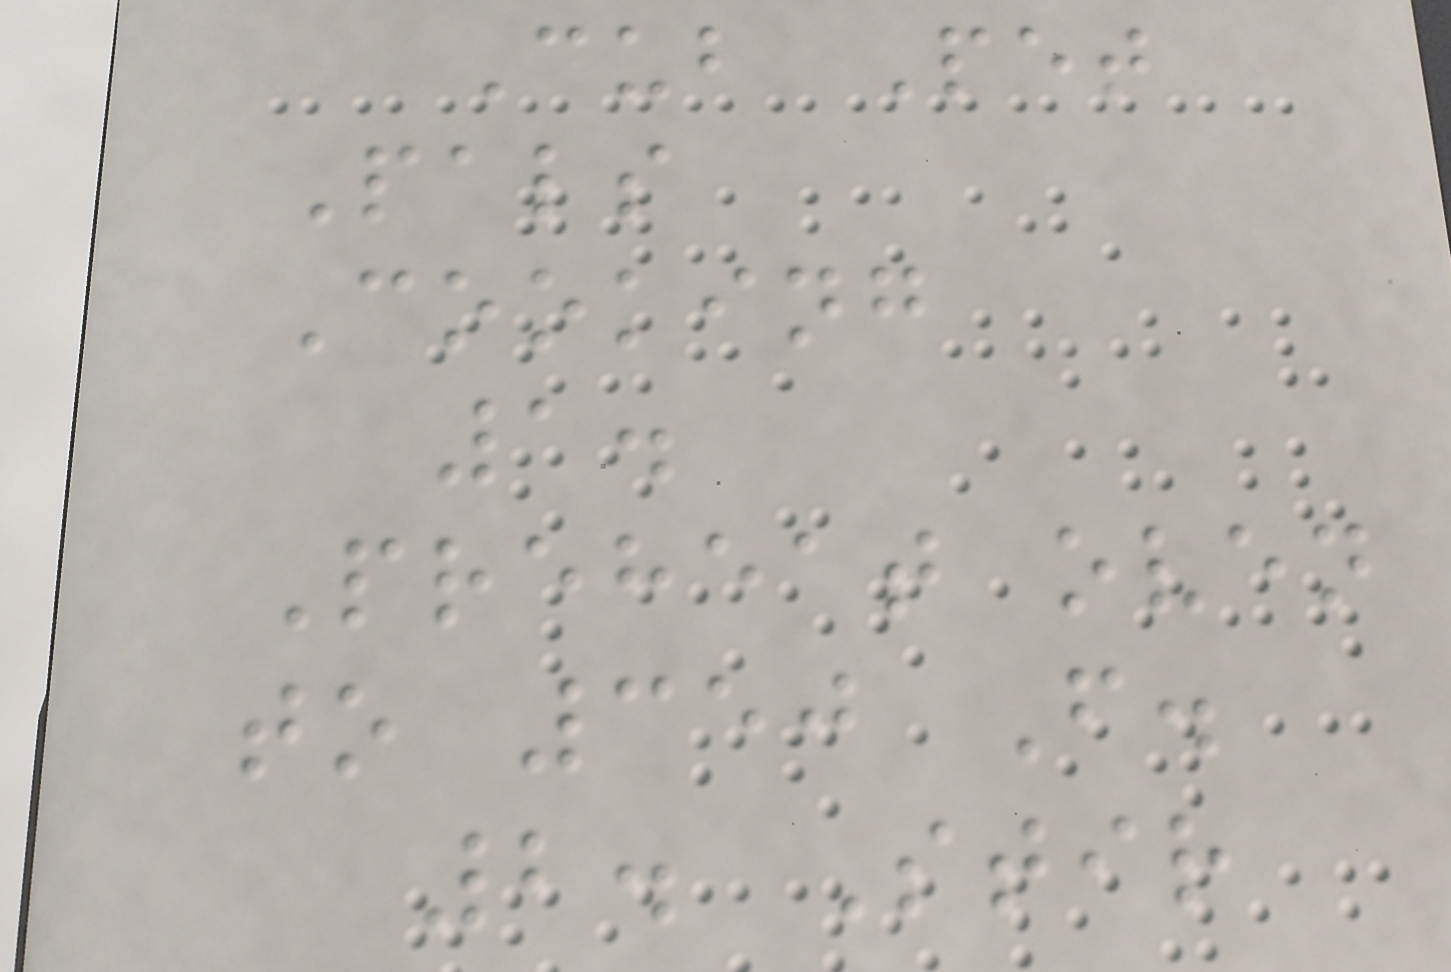Cub Pet
Pals
Cooking
1.
Preheat oven
to 350 F.
2. Stir
